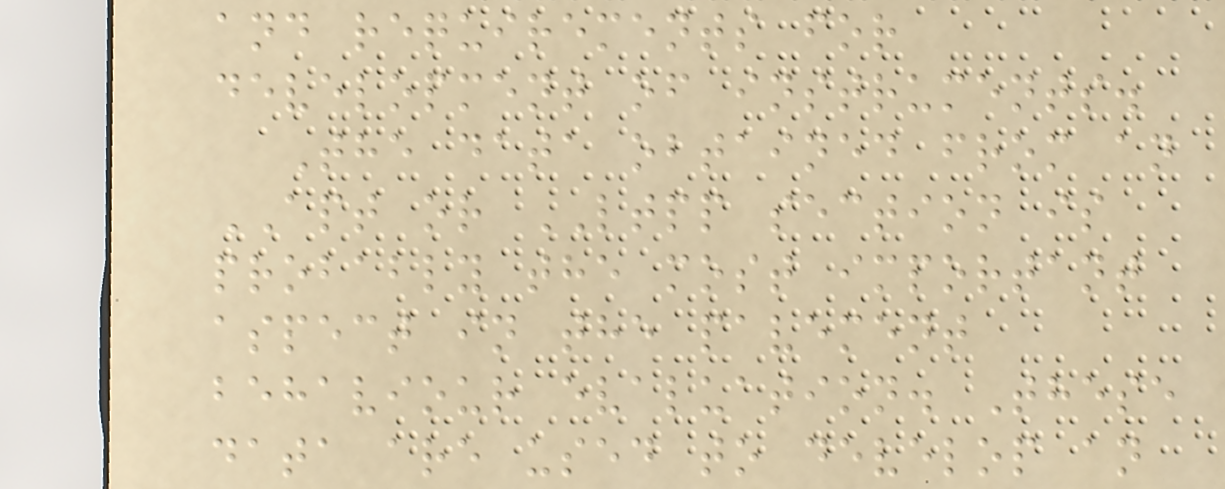and requirements for
development of instruments.
The data obtained from an
APT or LTPP section is
probably the most important
aspect in the pavement
behaviour evaluation. These
data are used to develop an
